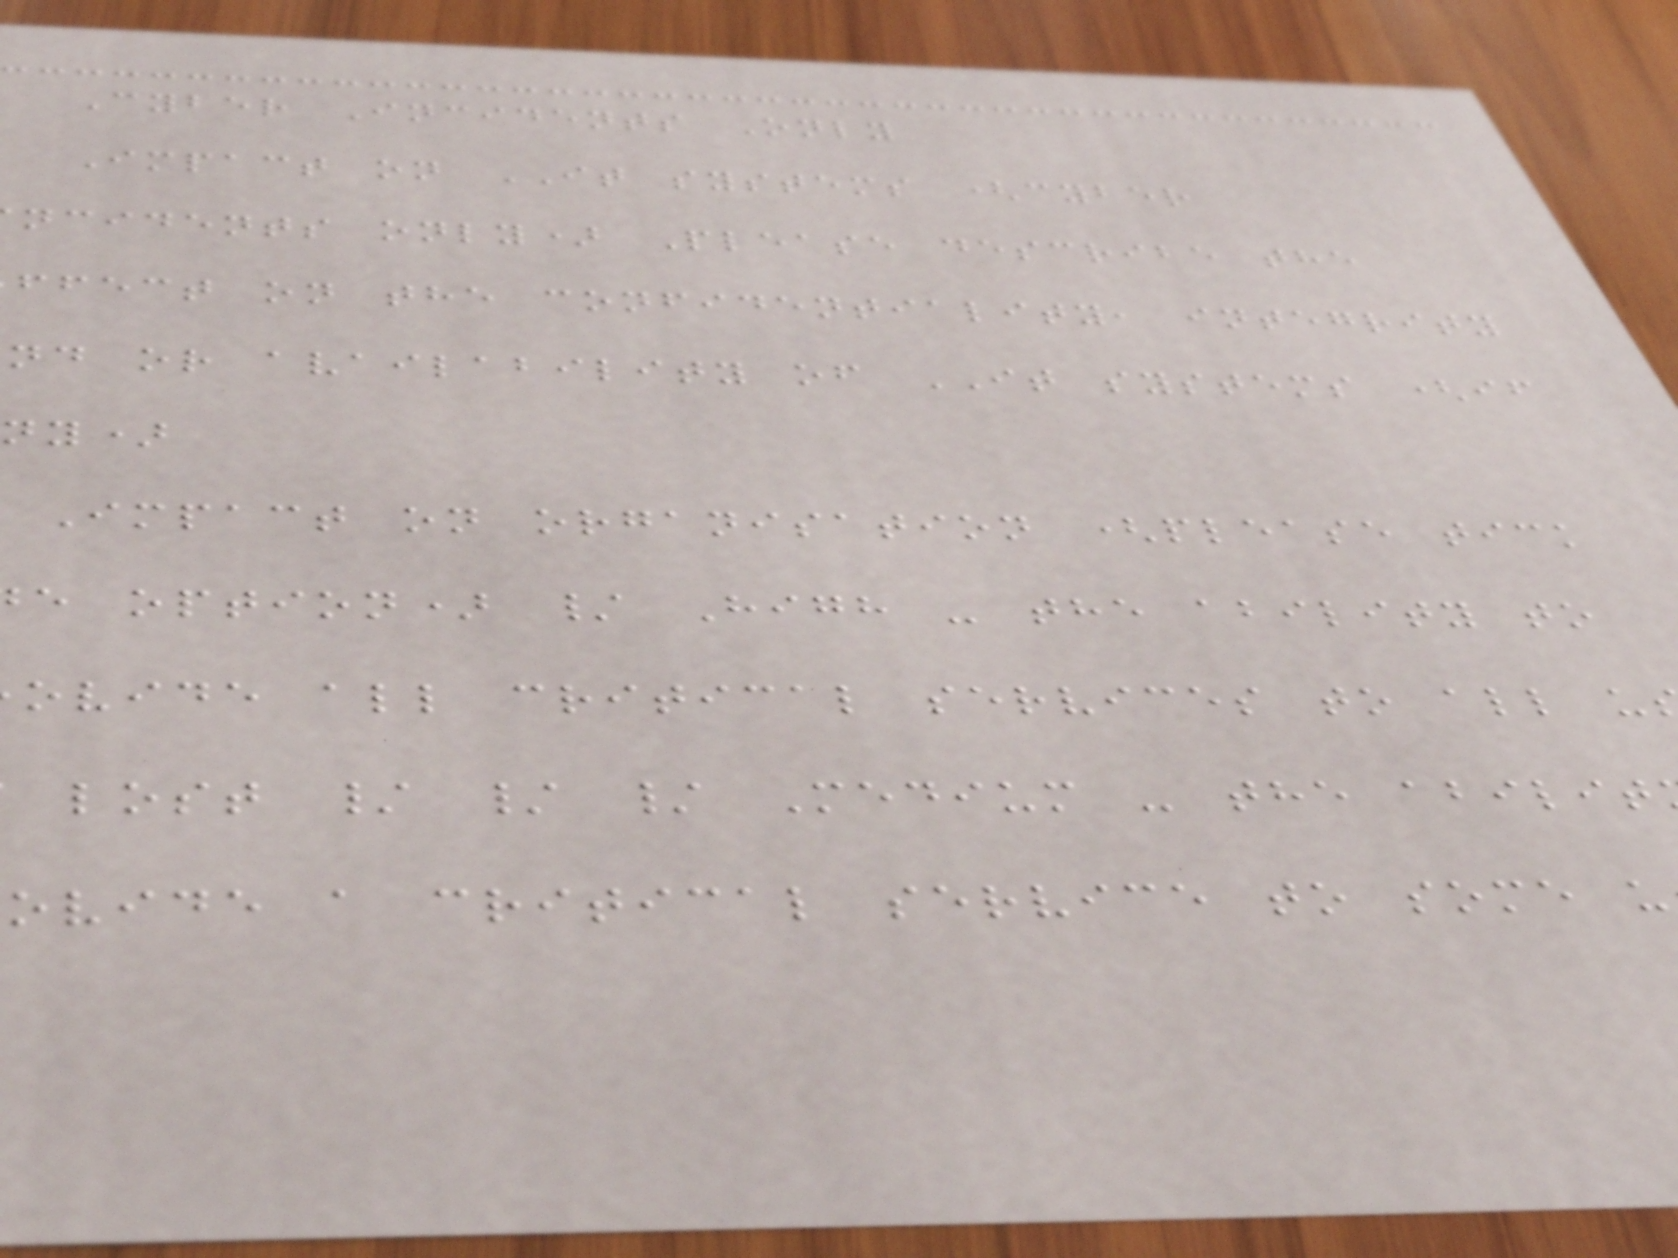Cyber Incidents Only
Impact on IT systems (cyber
ncidents only) Please describe the
ffect on the confidentiality, integrity
nd or availability of IT systems (if
ny)
Impact on organisation (please tick
e option) / High - the ability to
ovide all critical services to all u
lost / / / Medium - the abilit
ovide a critical service to some u
